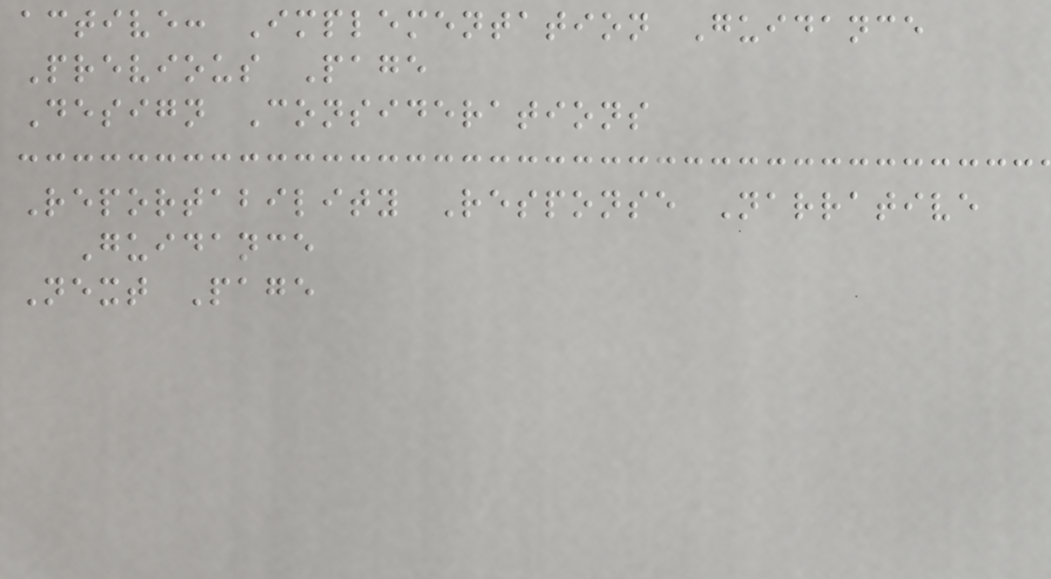active: Implementation Guidance
Previous Page
Design Considerations
Reportability Response Narrative
Guidance
Next Page
